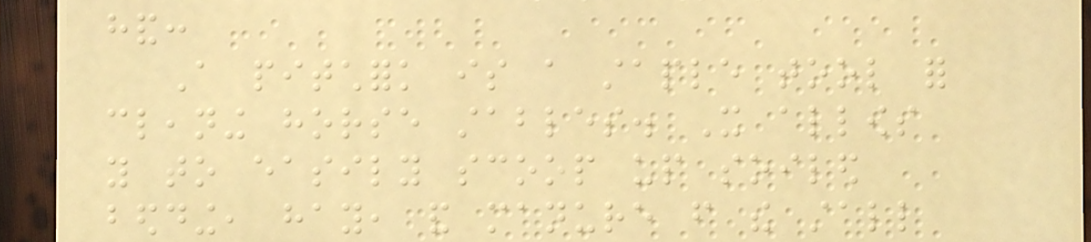hand:
A pitchfork is a staple tool for
cleaning horse stables. It allows
you to easily scoop up soiled
bedding, hay, and manure from the stall
